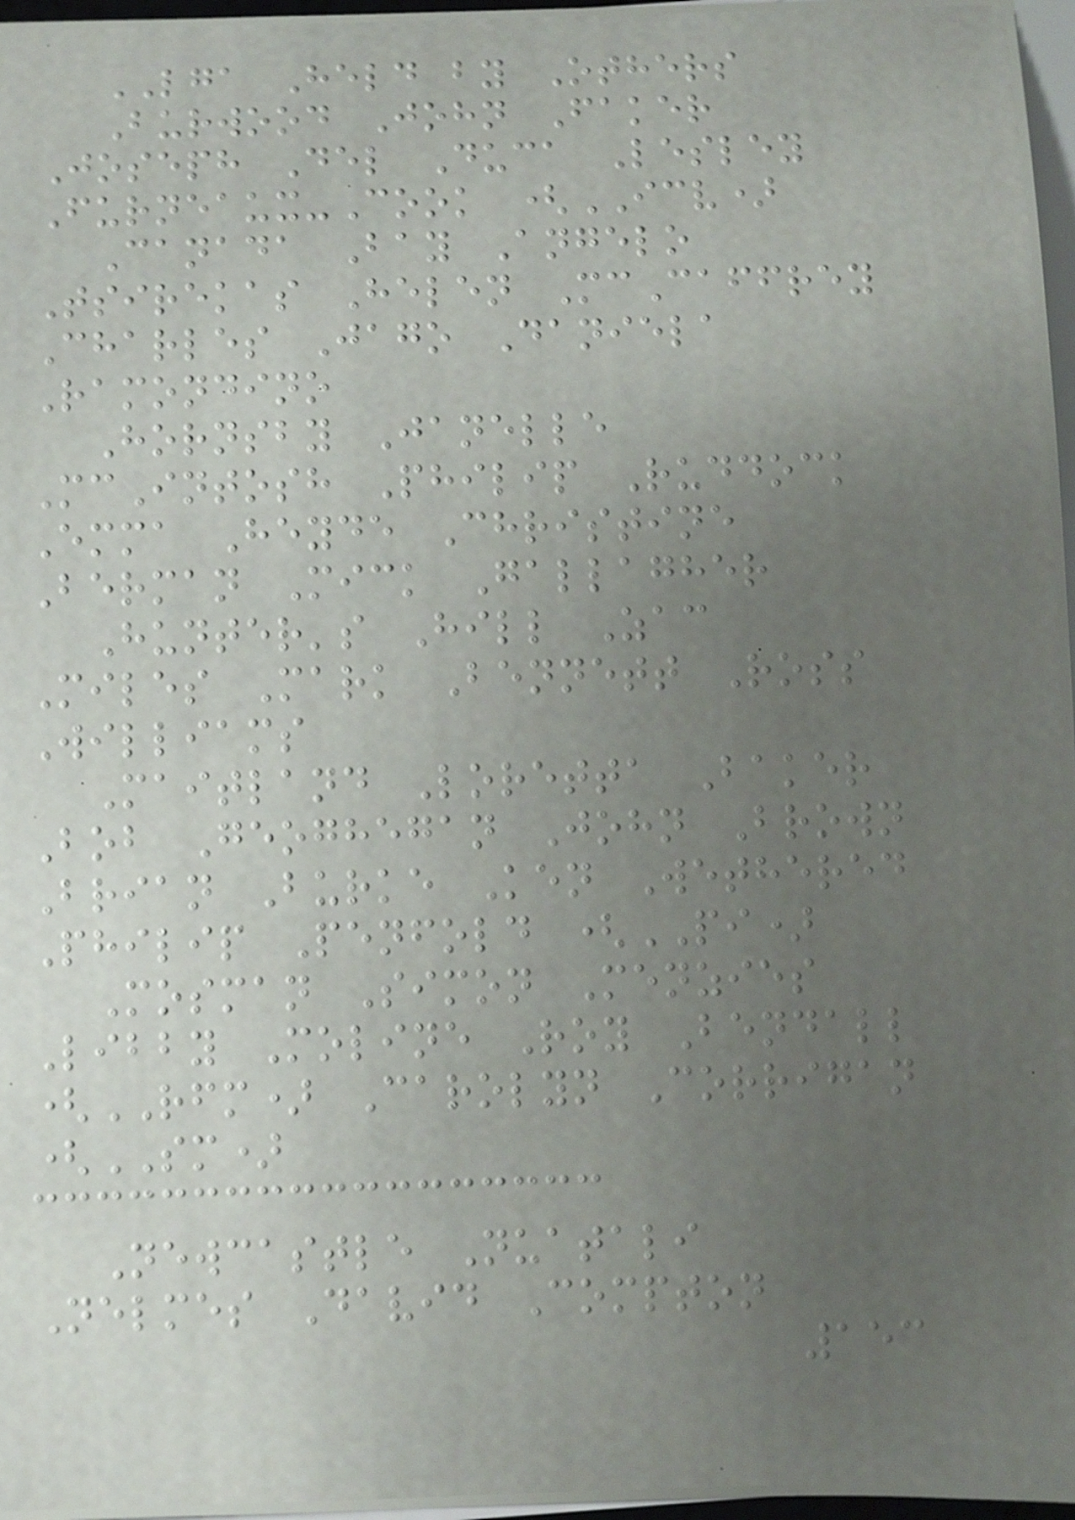LGA Held by Others
Burwood John Faker
Joseph Del Duca Lesley
Furneaux-Cook (ICV)
Canada Bay Angelo
Tsirekas Helen McCaffrey
Charles Jago Daniela
Ramondino
Hornsby Janelle
McIntosh Philip Ruddock
Emma Heyde Christine
Berman Mick Gallagher
Hunter's Hill Zac
Miles Mark Bennett Ross
Williams
Maitland Loretta Baker
Bob Geoghegan John Brown
Brian Burke Ken Wethered
Philip Penfold (PI)
Mosman Simon Menzies
Libby Moline Roy Bendall
(RFM) Carolyn Corrigan
(SM)
Newcastle Nuatali
Nelmes David Compton
153
